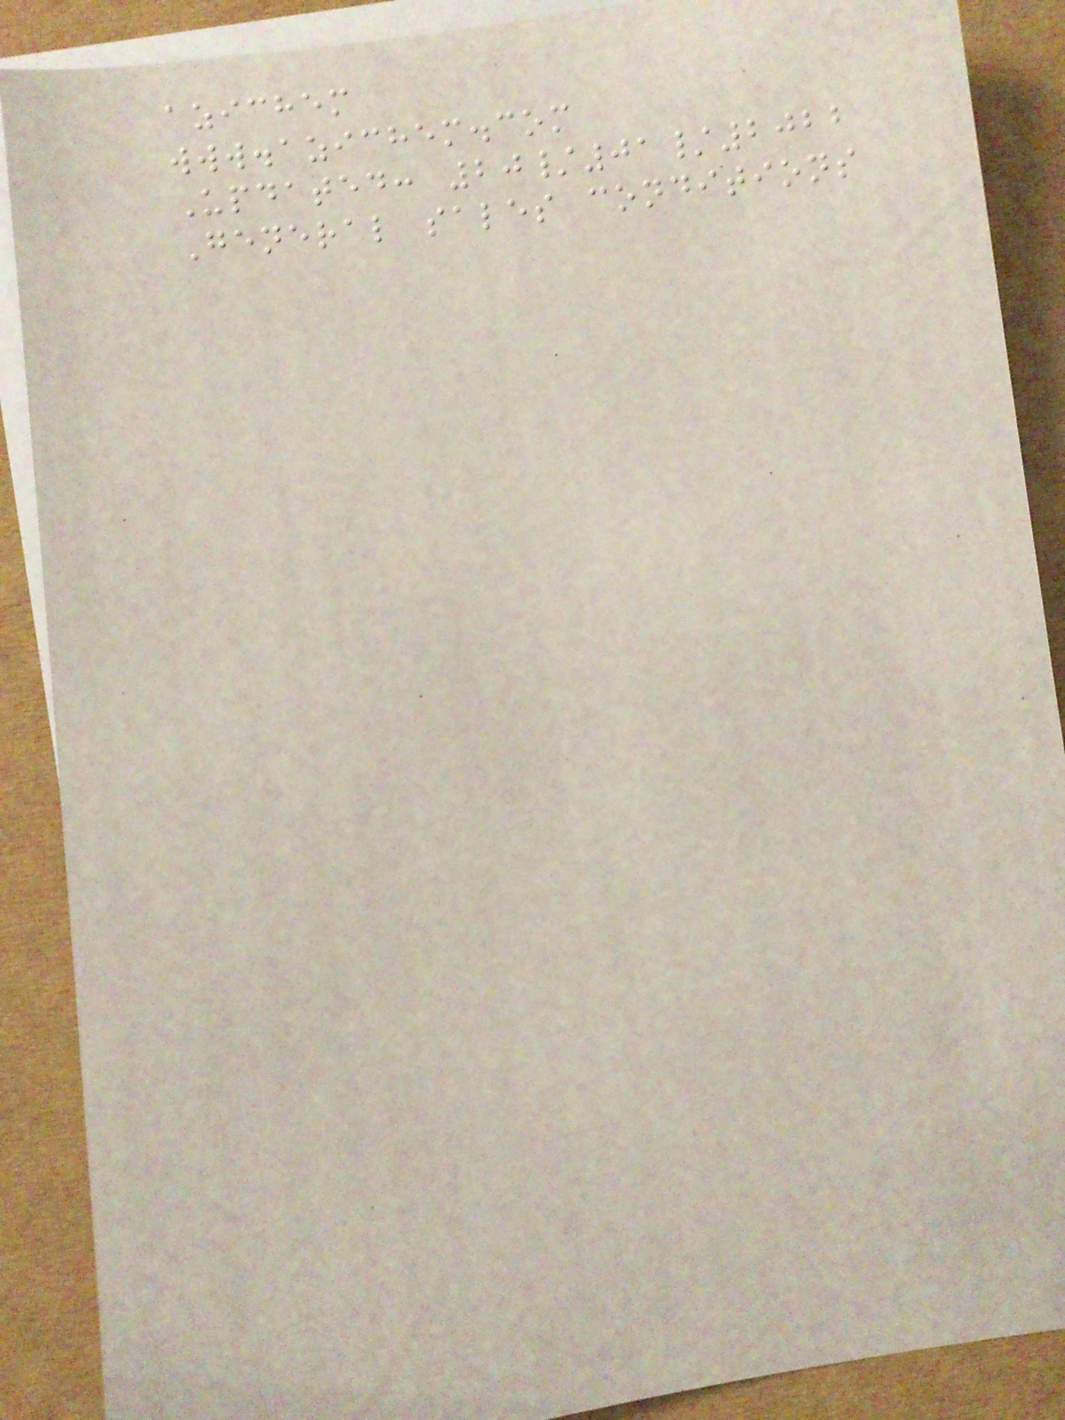azichem
www.azichem.com
Updated: 20/01/2022
General sales conditions
